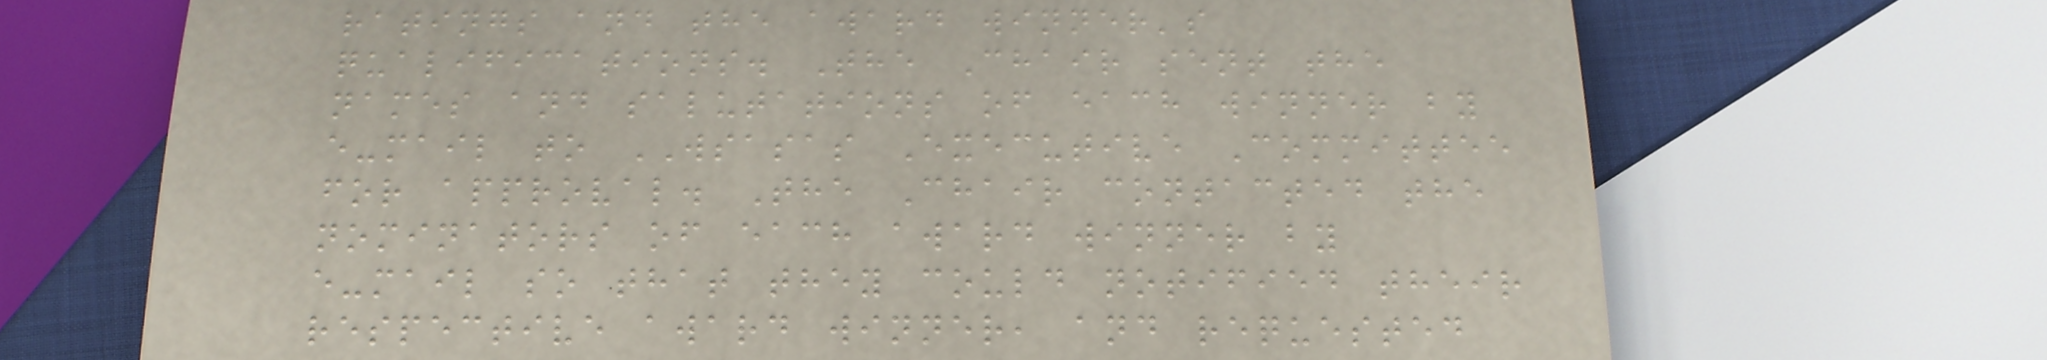ratings and the award winner's
qualifications. The Chair sent the
names and salutations of each winner by
e-mail to WSASAS Executive Committee
for approval. The Chair contacted the
nominators of each award winner by
e-mail so that they could notified their
respective award winner, and requested
